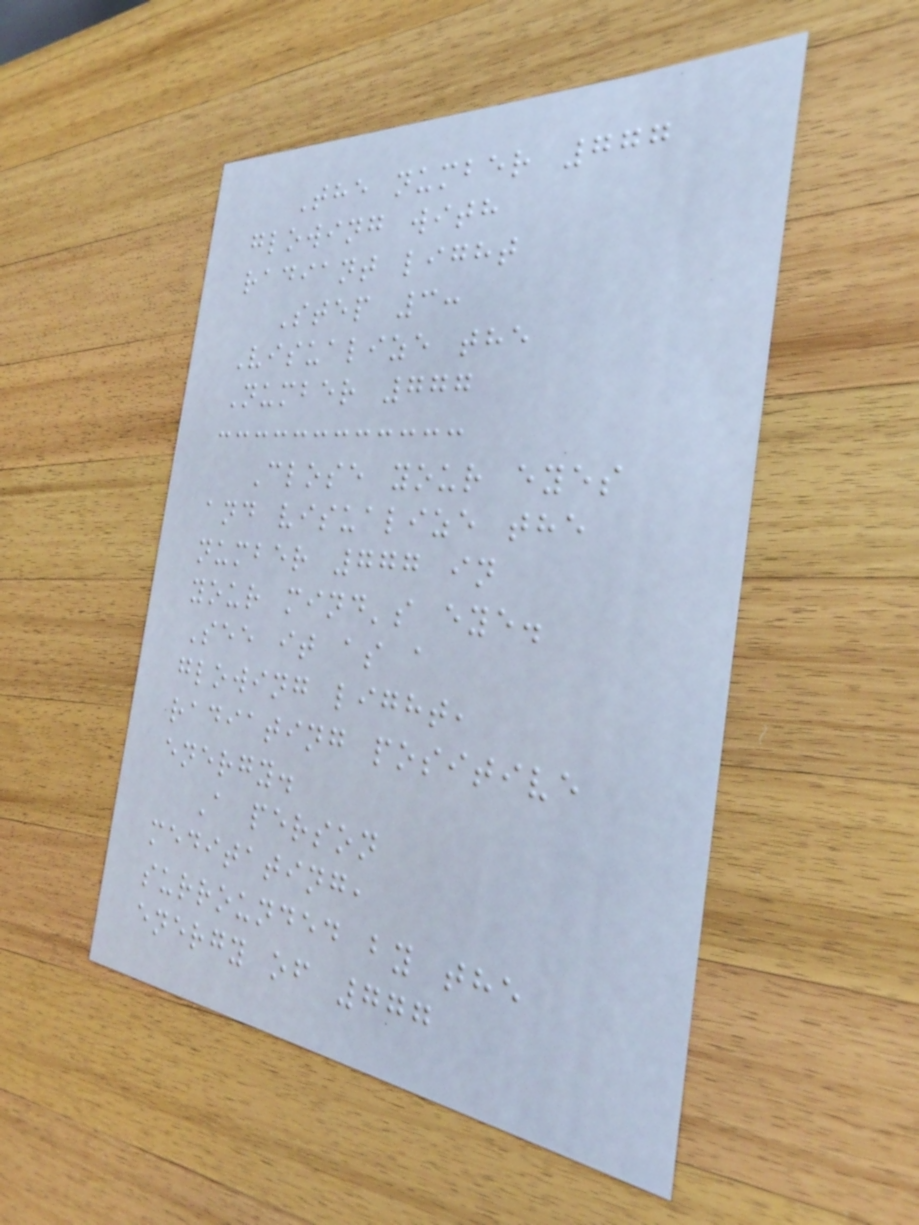The number 777
glowing with
radiant light
Step 3:
Visualize the
Number 777
Close your eyes
and visualize the
number 777 in
your mind's eye.
See it as a
glowing light,
radiating positive
energy.
A person
meditating,
surrounded by the
energy of 777
